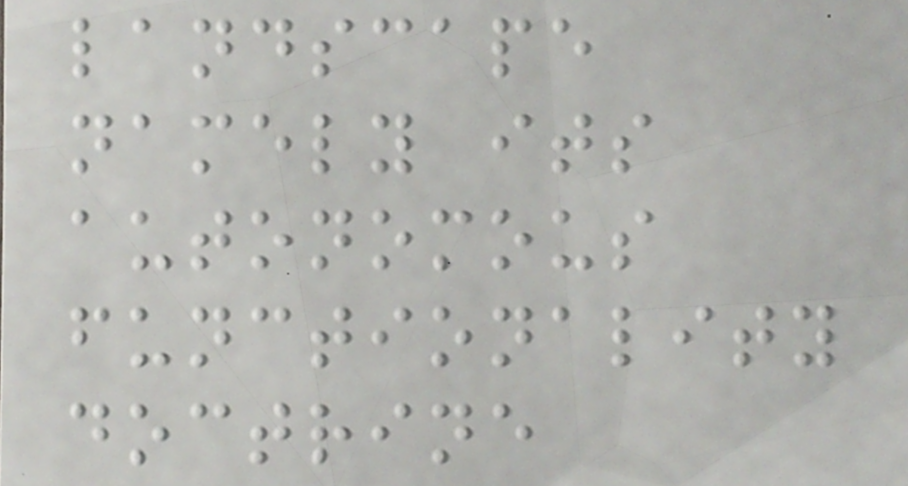landscape
namely its
autonomous
functionality
doctrine
